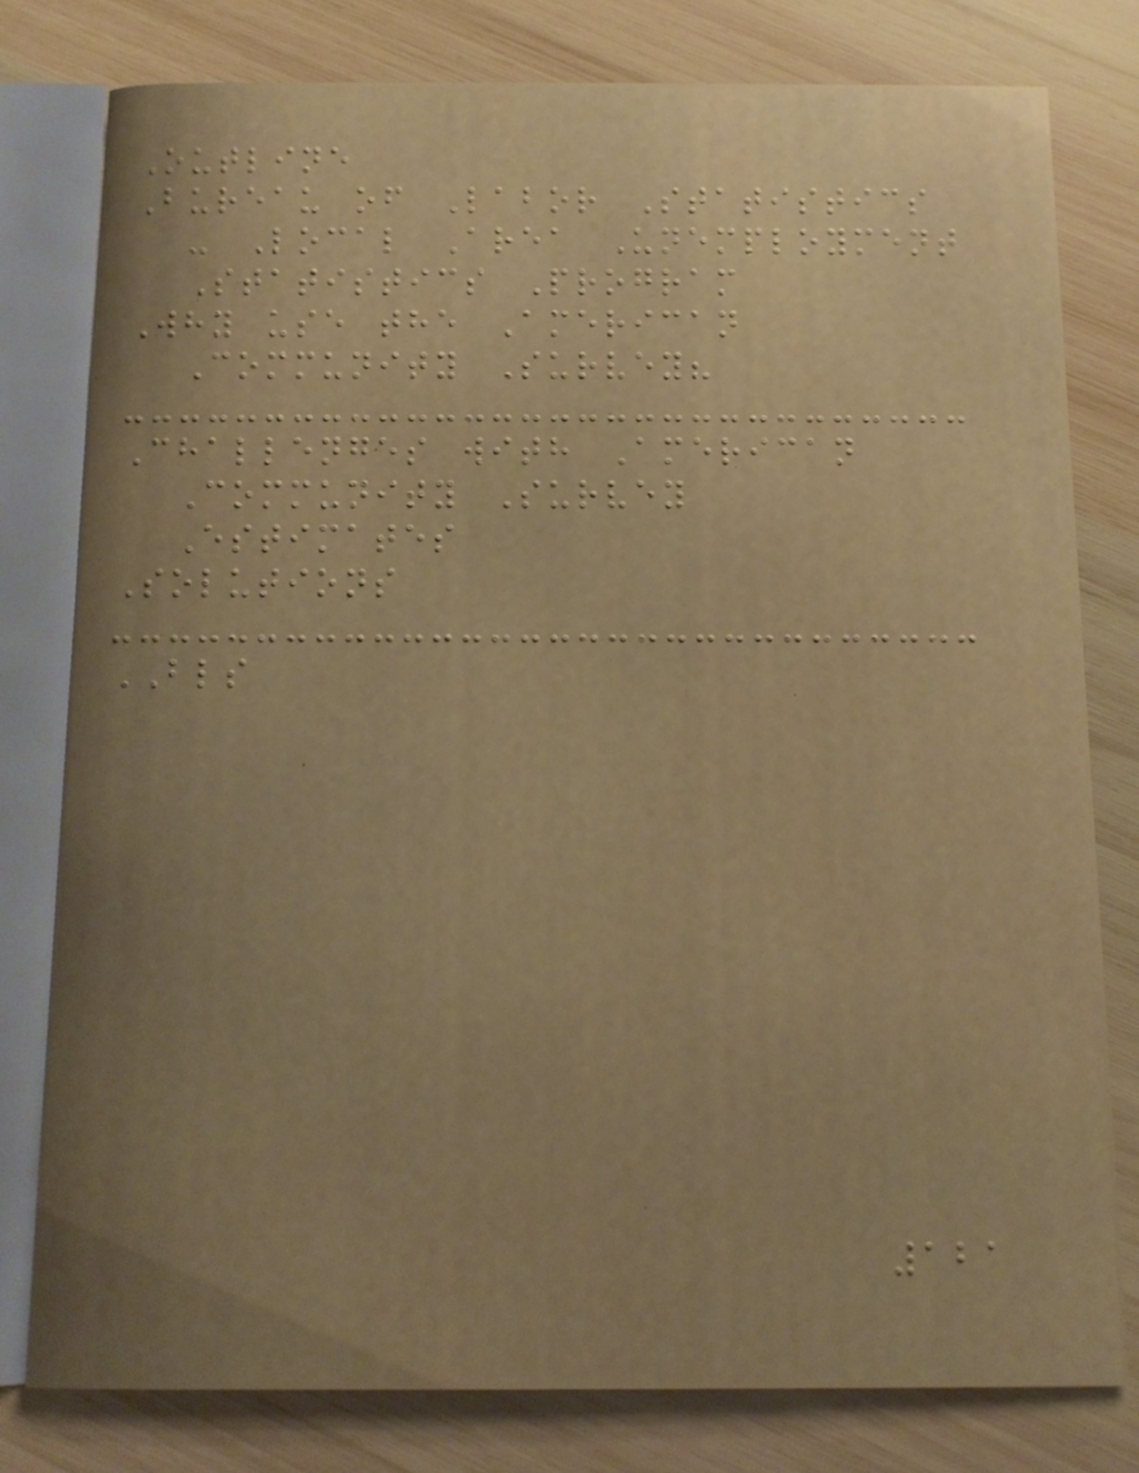Outline
Bureau of Labor Statistics
- Local Area Unemployment
Statistics Program
Why use the American
Community Survey?
Challenges with American
Community Survey
Estimates
Solutions
BLS
121
